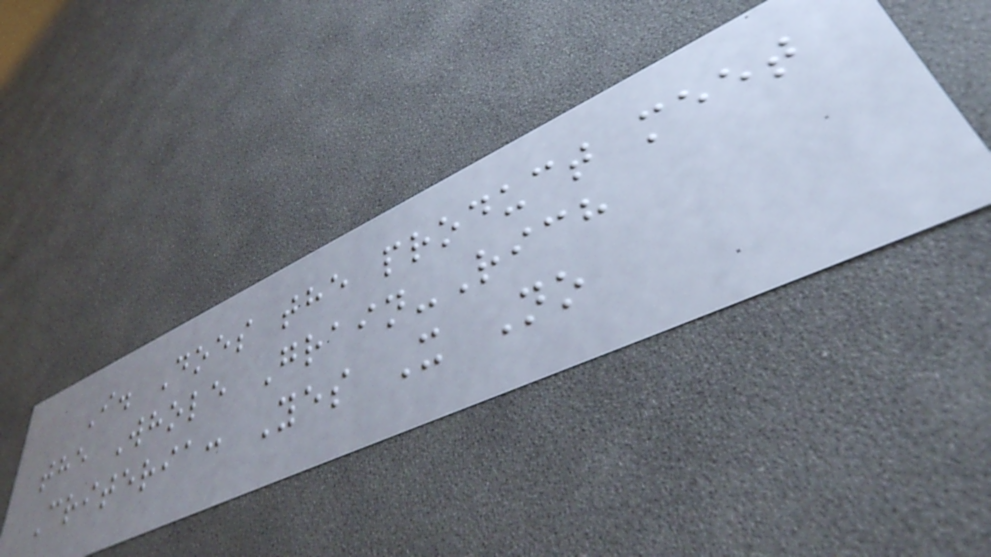I. Does the product meet
the Whole Grain-Rich
Criteria: Yes X No
